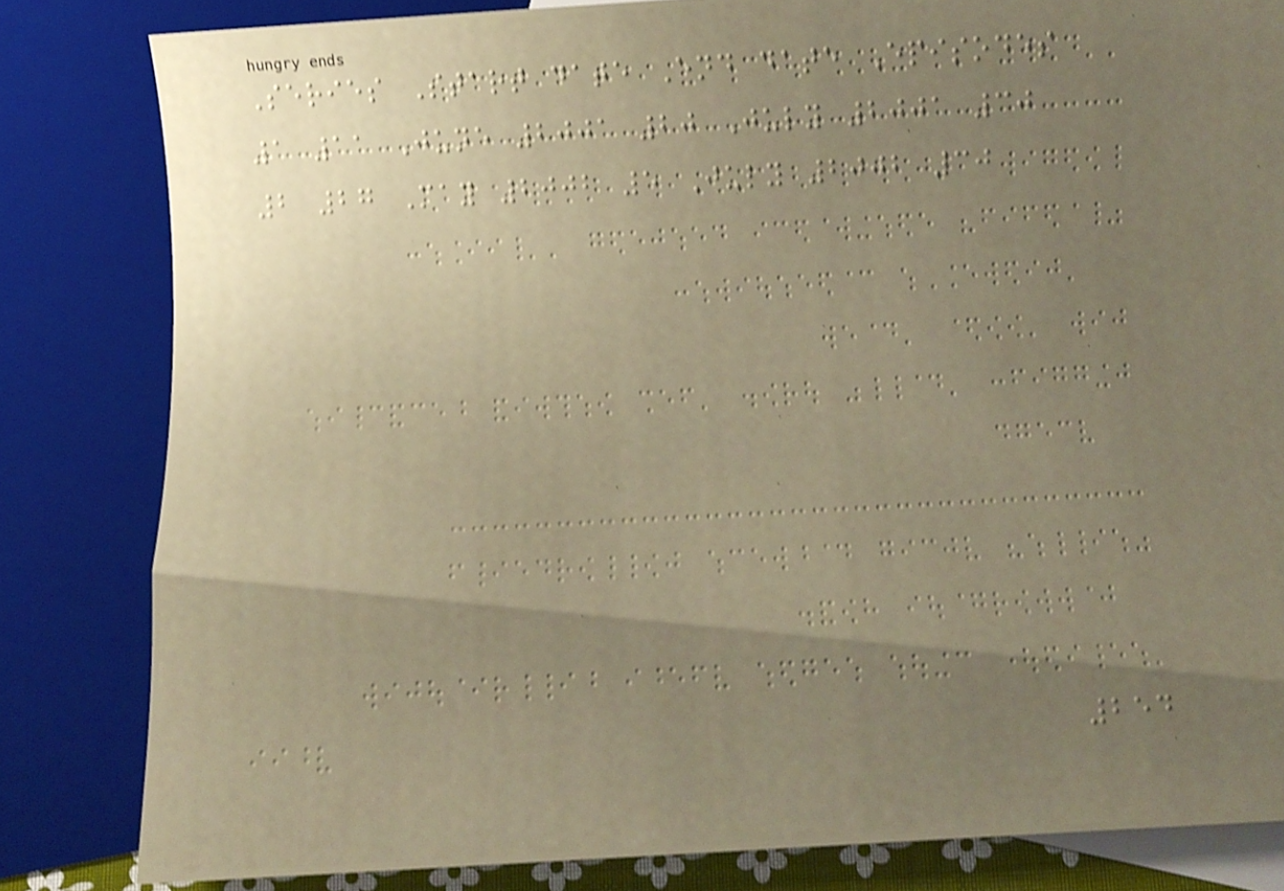Series Start date End date Episodes
1 11 June 2001 20 July 2001 30
2 27 May 2002 5 July 2002 30
254
